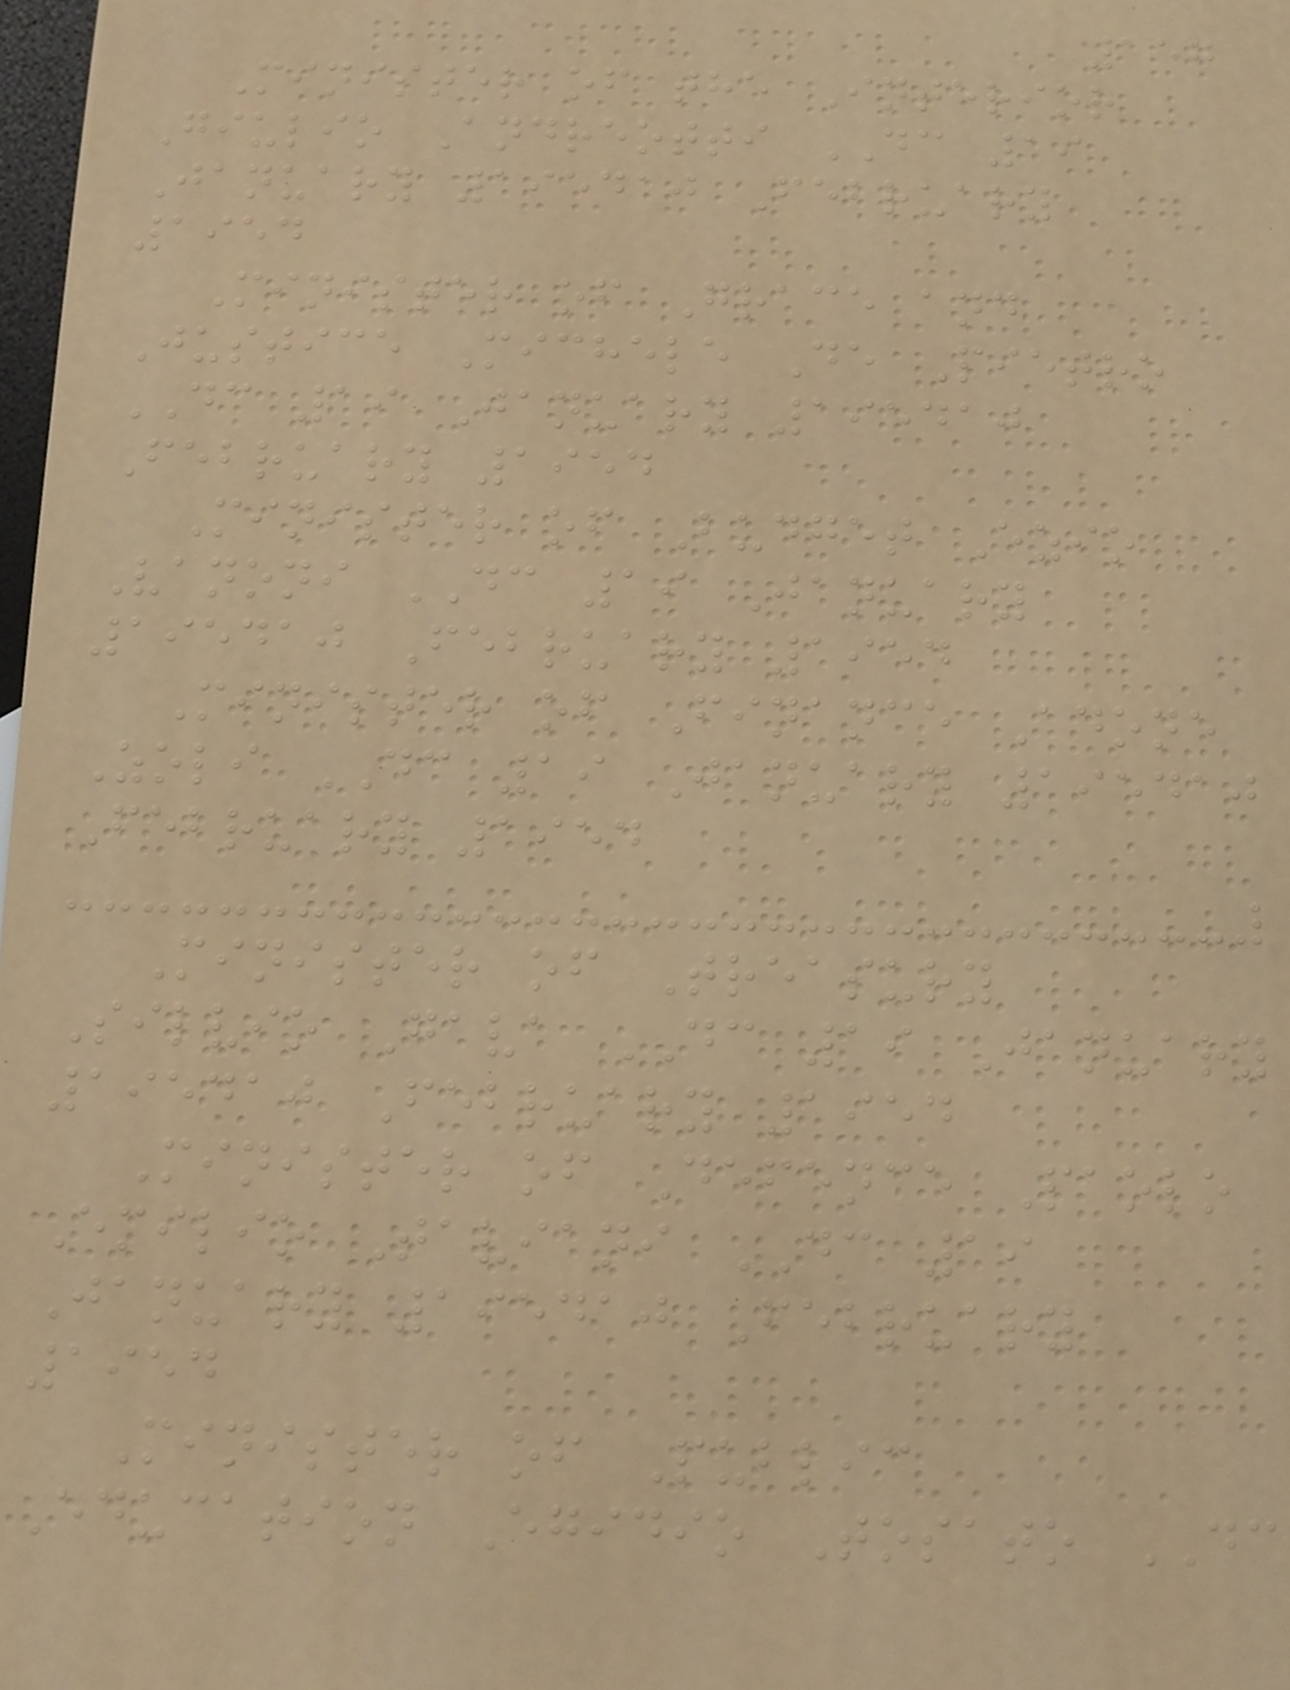157
Minister of the Interior
Giulio Andreotti DC 19
January 195410 February
1954
Minister of Grace and
Justice Michele De Pietro
DC 19 January 195410
February 1954
Minister of Budget Ezio
Vanoni DC 19 January
195410 February 1954
Minister of Finance Adone
Zoli DC 19 January 195410
February 1954
Minister of Treasury
Silvio Gava DC 19 January
195410 February 1954
Minister of Defence Paolo
Emilio Taviani DC 19
January 195410 February
1954
Minister of Public
Education Egidio Tosato DC
